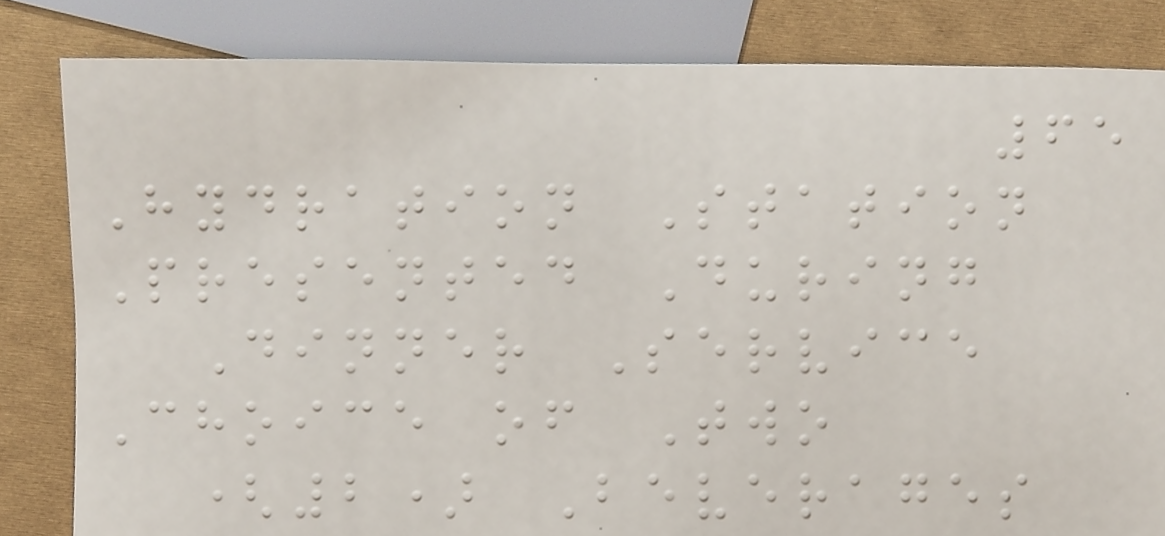65
Hydration Station
Presented During
Dinner Service
Choice of Two
(2) Beverages
